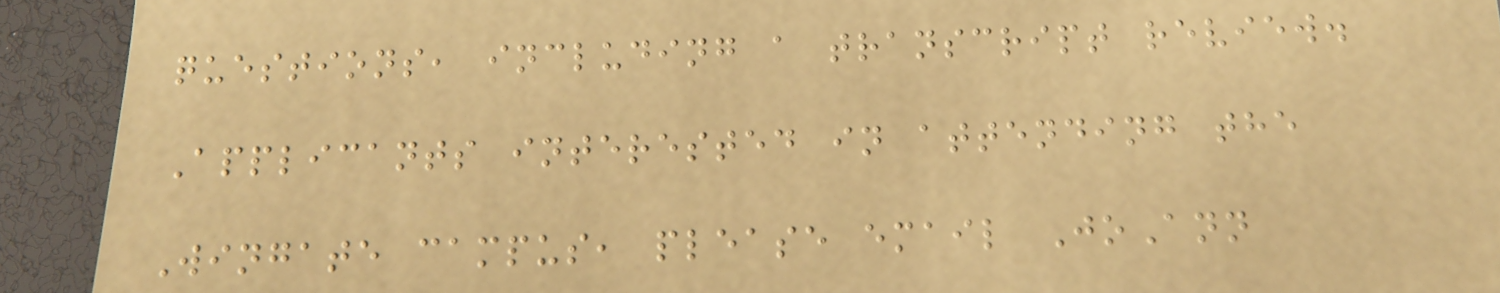questions, including a transcript review.
Applicants interested in attending the
Wingate campus, please email JoAnn
